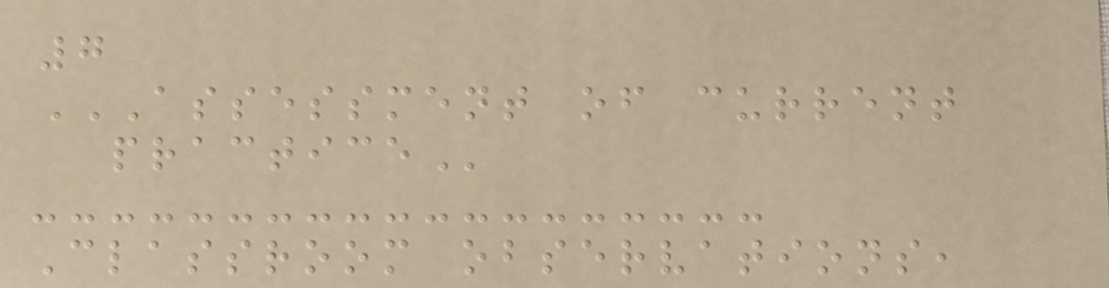7
ASSESSMENT OF CURRENT
PRACTICE
Classroom observations,
